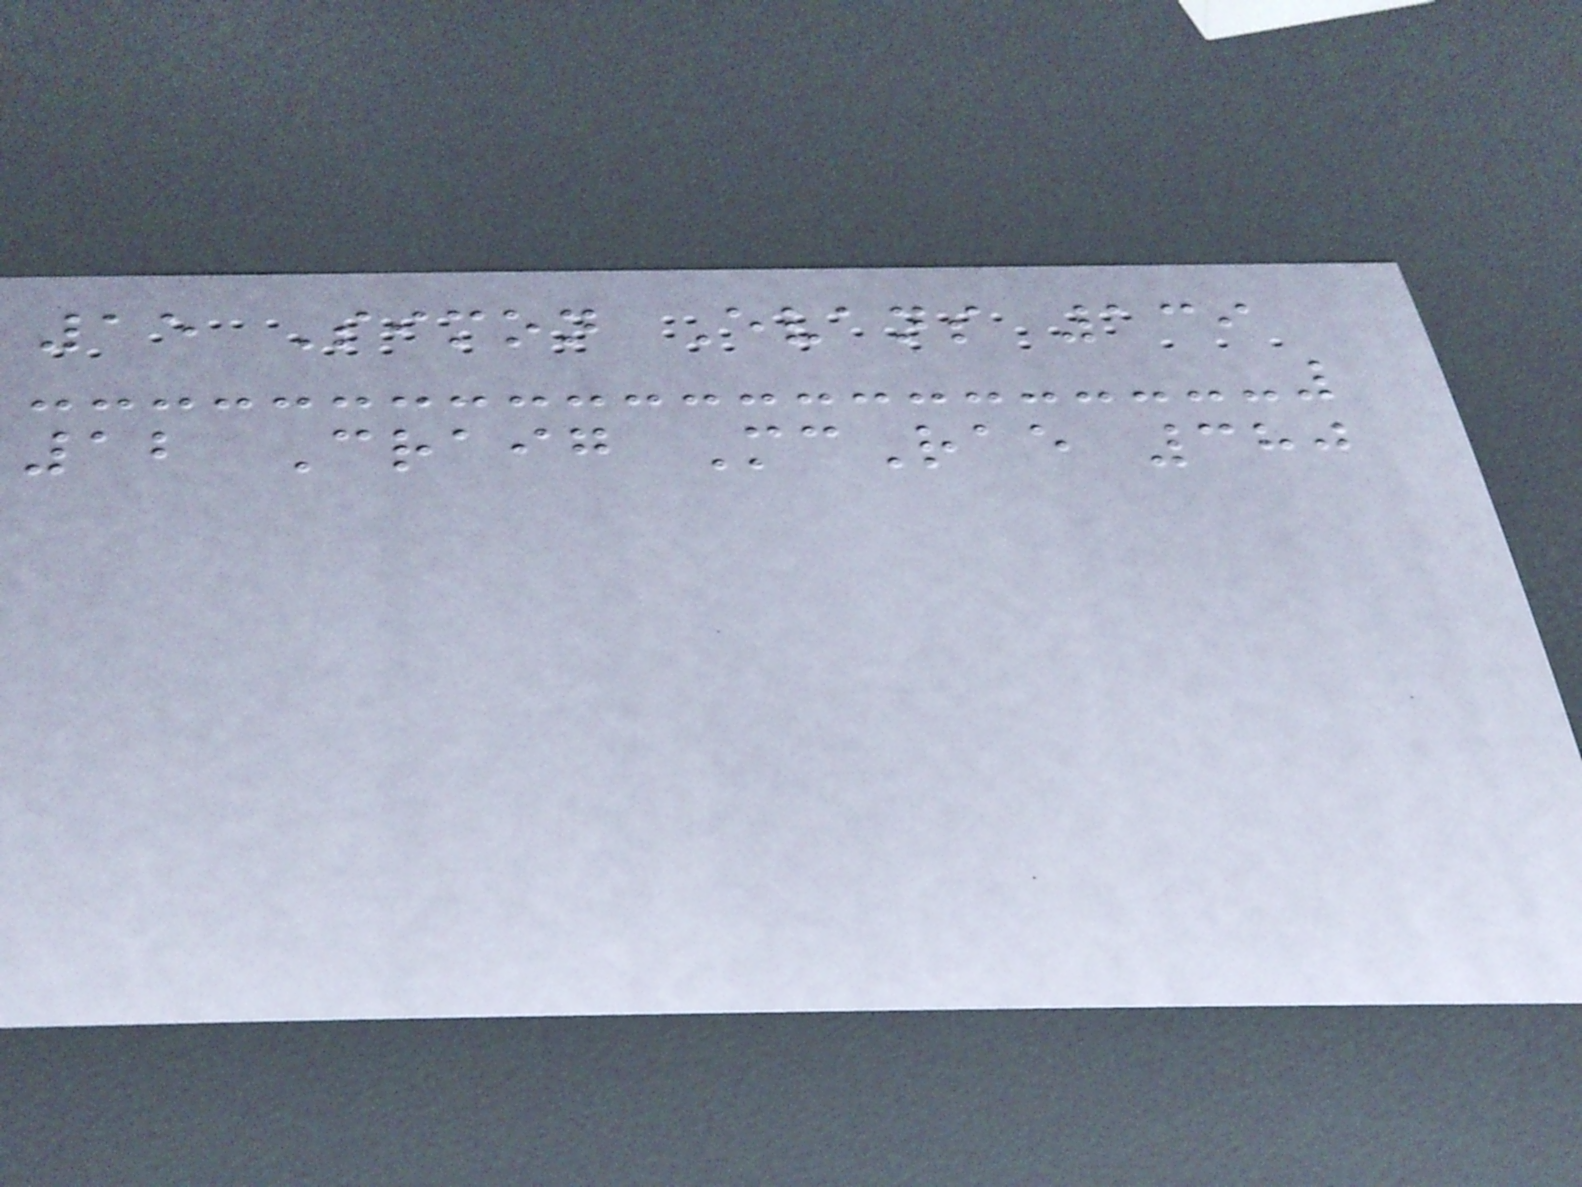15 Simon Evans 139
12 Craig McRae 380
